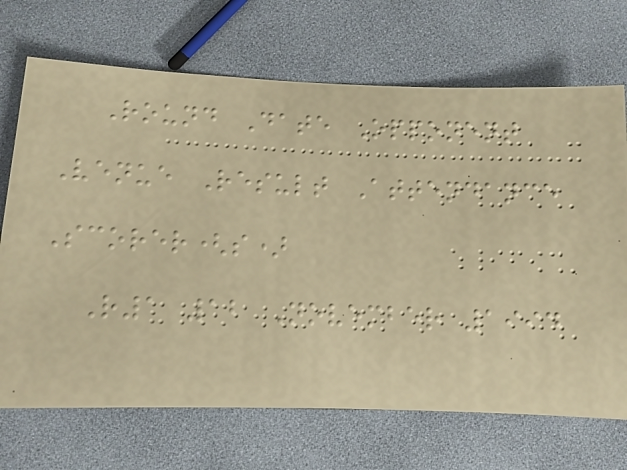Round Date Opponent
Venue Result Attendance
Scorer(s)
R1 12 November 1994
